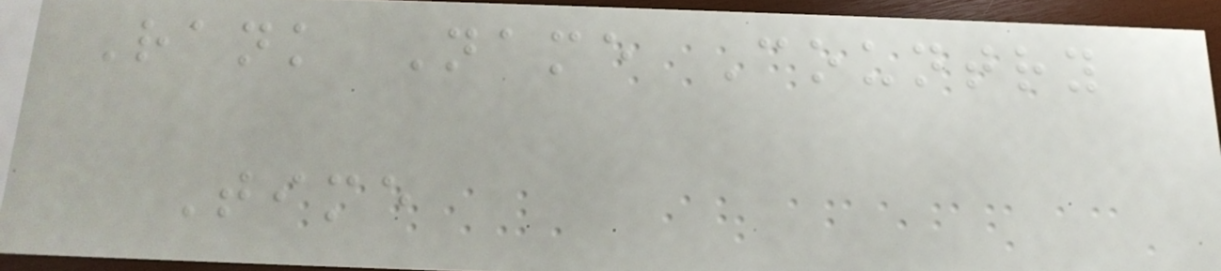Rank Name Country
Time
